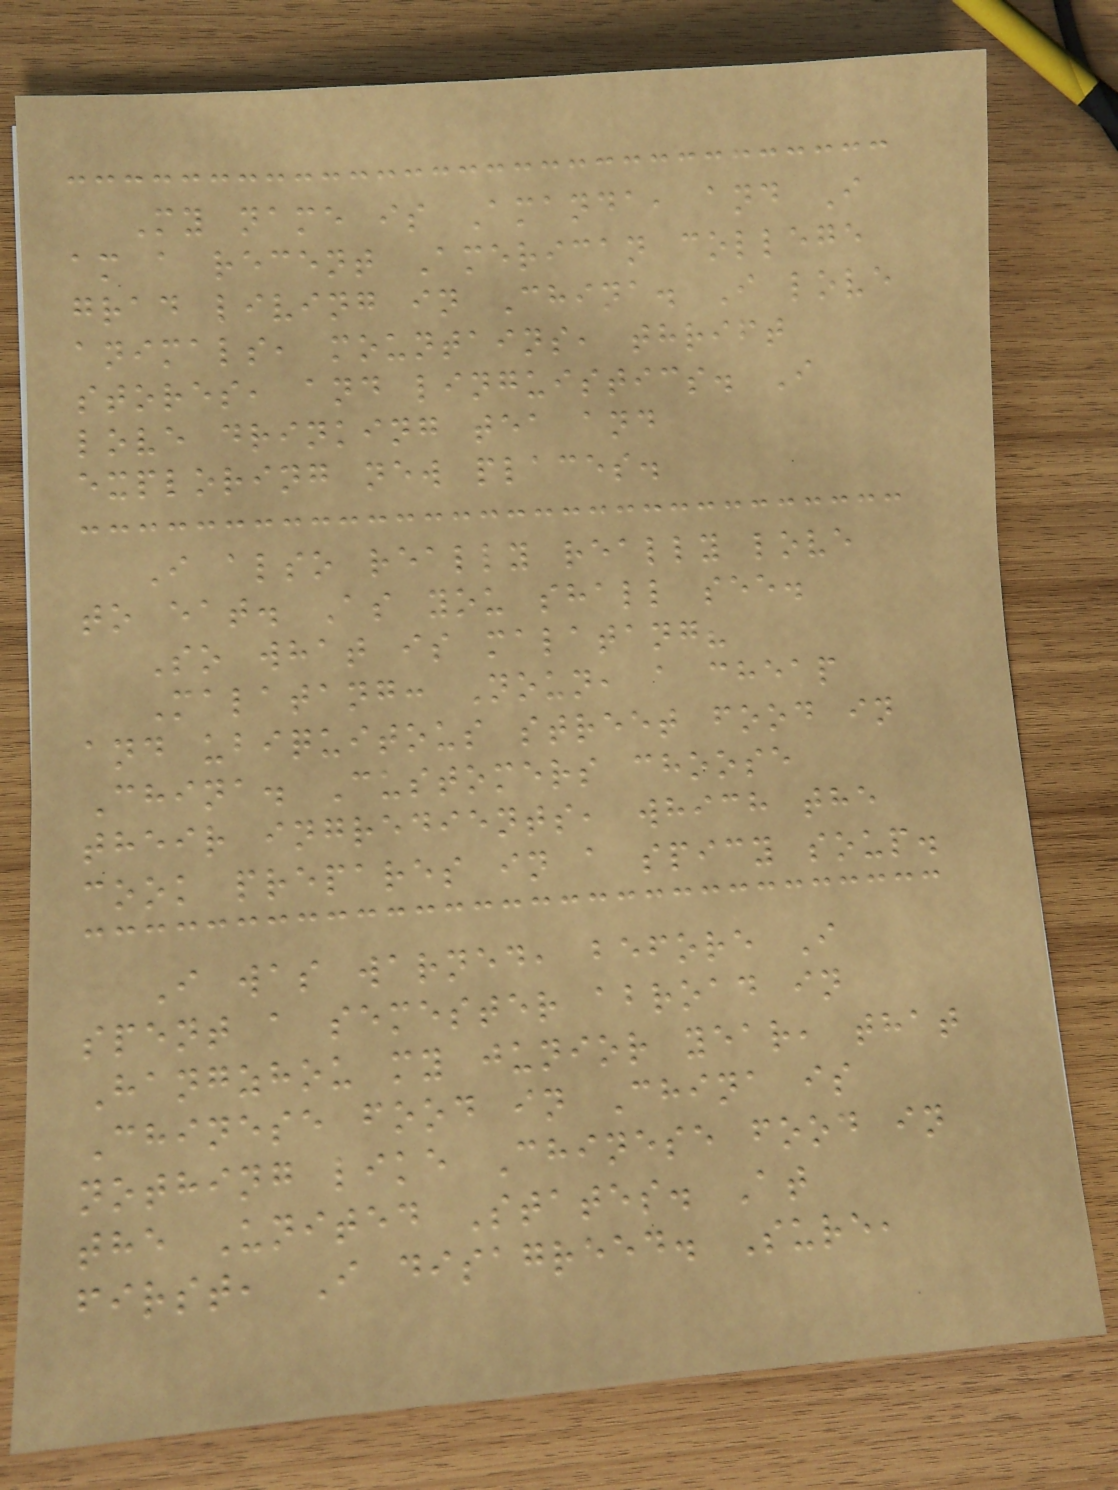My name is Amanda, and I
am a recent American college
grad living in China. I love
animals, mountains, thrift
stores, and linguistics. I
love drinking tea and
exploring new places.
I also really really love
to eat. As you shall see.
So what is malatang?
Malatang: Noun, a cheap
and ubiquitous street food in
China. Customers choose
their ingredients, which the
cook prepares in a spicy soup.
I was warned, before I
spent a semester abroad in
Hangzhou my junior year, that
Chinese food in China is
nothing like Chinese food in
the United States. At
first, I disagreed. Sure,
